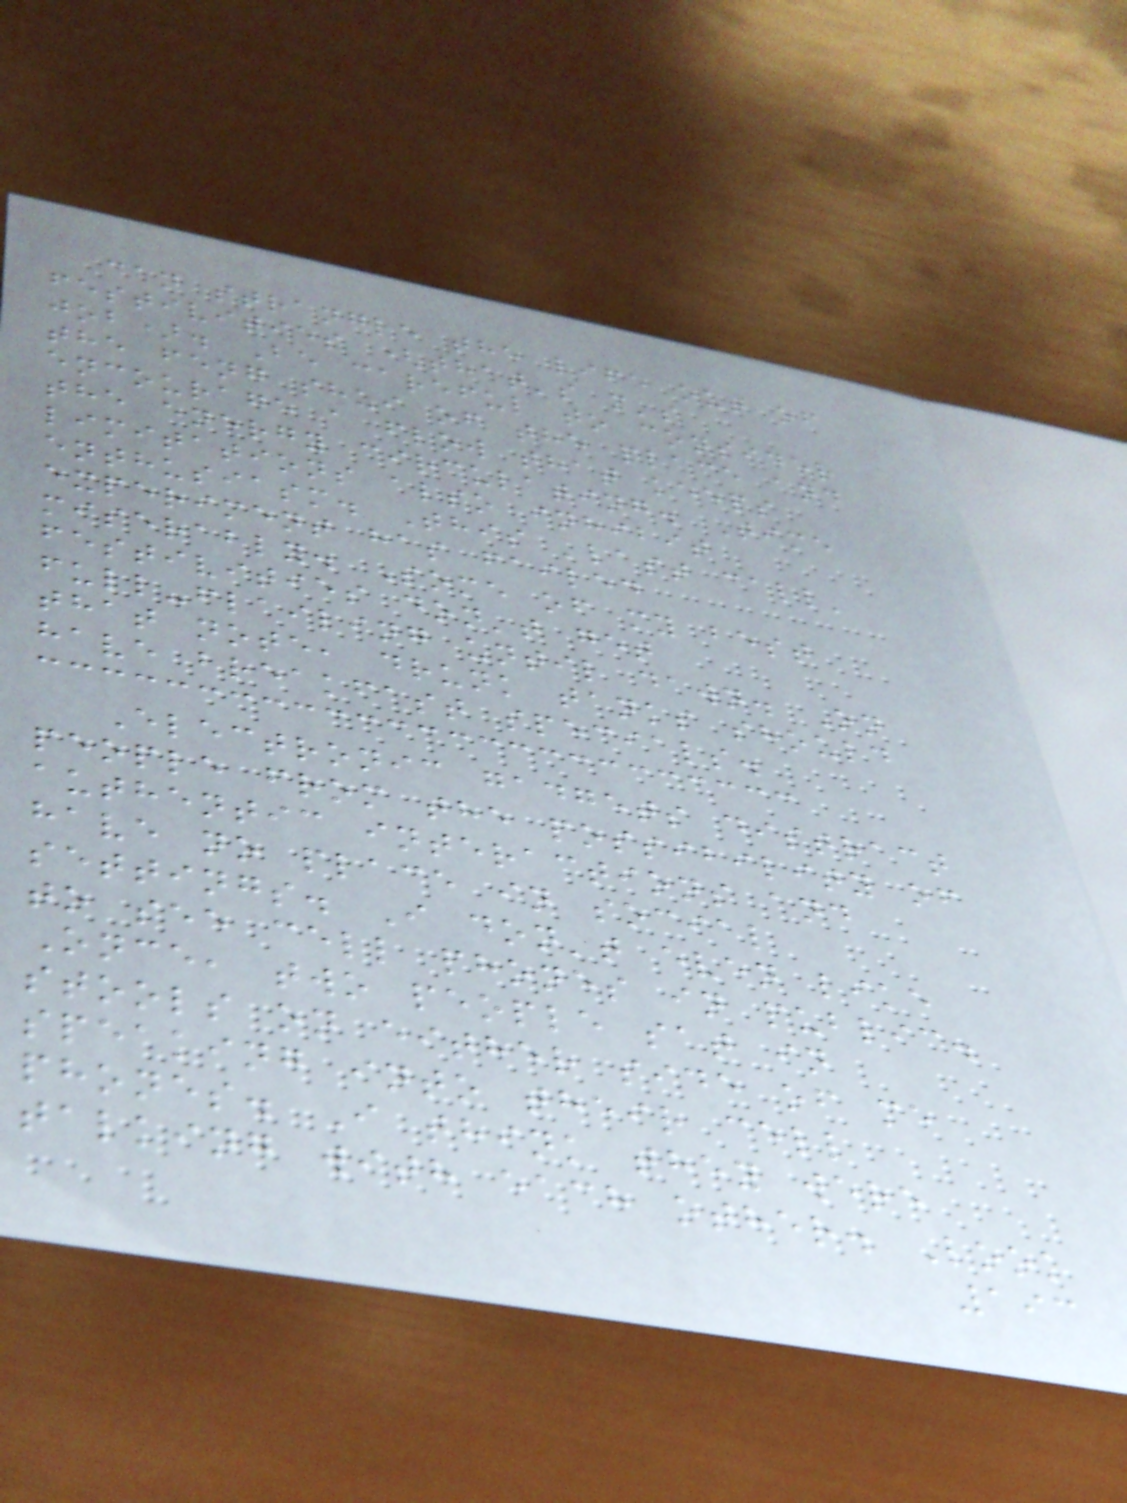can strangle the life out of
festivities (that's m's
job). Be careful to consider
the feng shui of the place and
encourage a flow that keeps
the energy circulating. Time
limitations also inhibit
enthusiasm. This 'last call'
experiment has failed
miserably. Some of my best
festivities don't get
full-flailing until dawn. On
that note, drunk tanks should
have breakfast specials.
Electronic gadgets distract
people from the possibility of
authentic interactions and
have no place in social
settings. I don't even like
to see cell phones in public.
Once, two people sat in
stools on either side of me
speaking into their cell
phones. I think they were
talking with each other. Look
193
